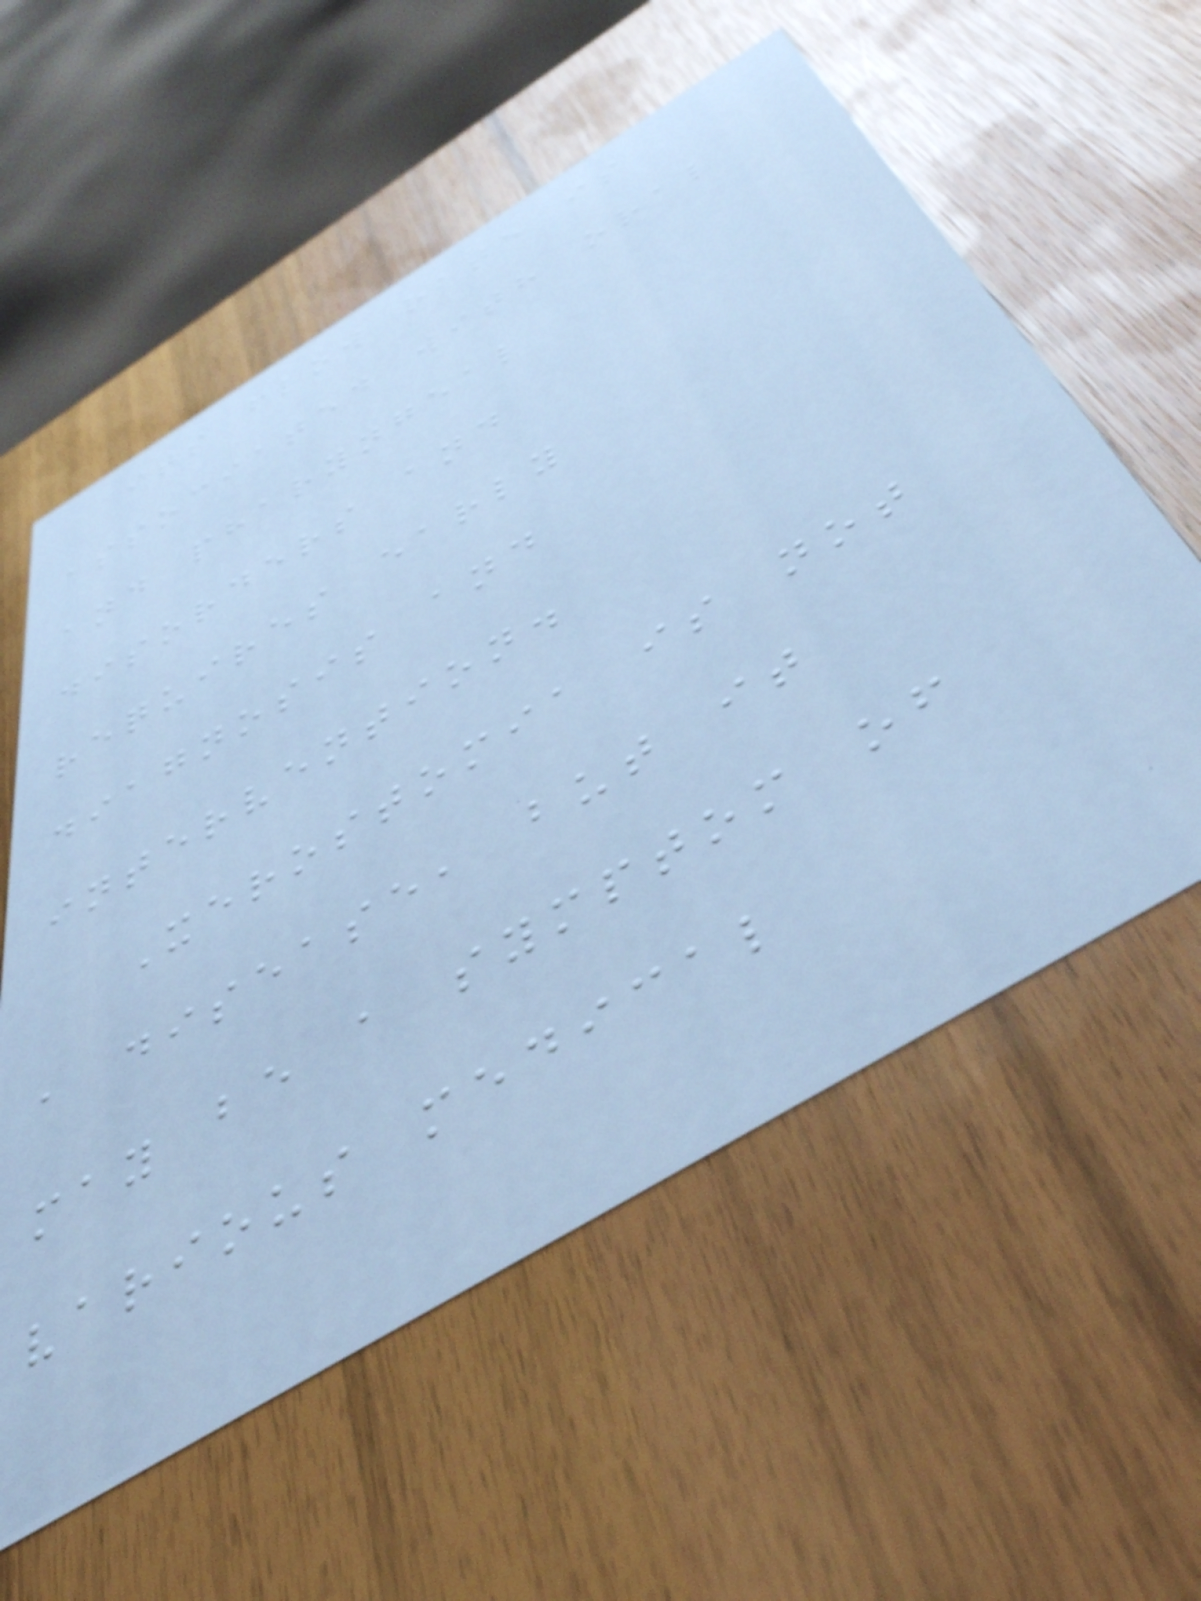its flow rate is
associated with oral
and pharyngeal
disorders and
requires early
diagnosis and
intervention.
Xerostomia is not
a disease, but it
may be a symptom of
various medical
